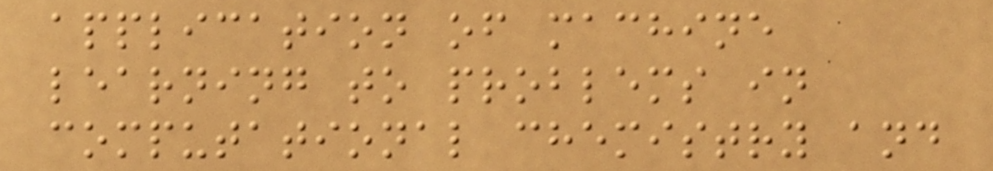application of machine
learning to problems in
computational chemistry and
